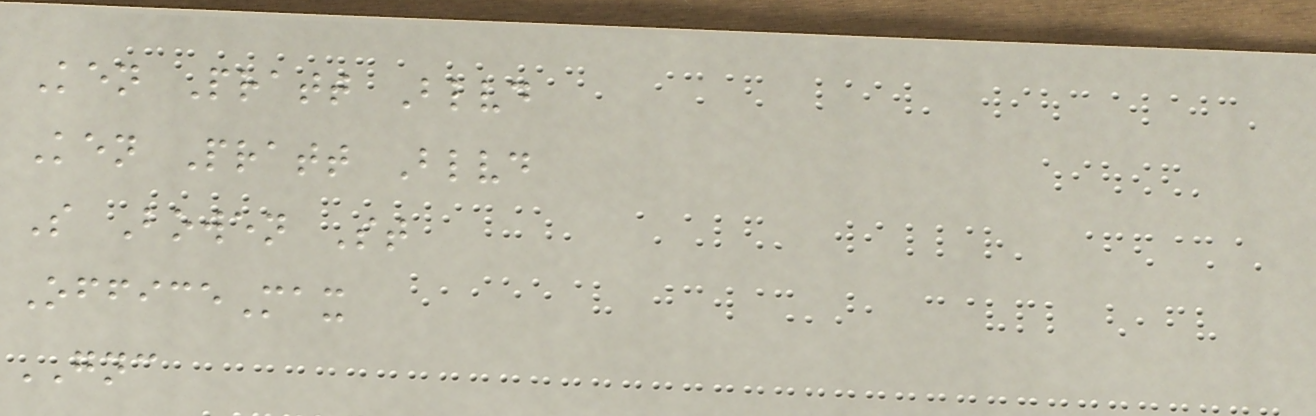Ken Pratt Blvd
Ken Pratt Blvd
S Bowen St
OfficeMax
GNC
